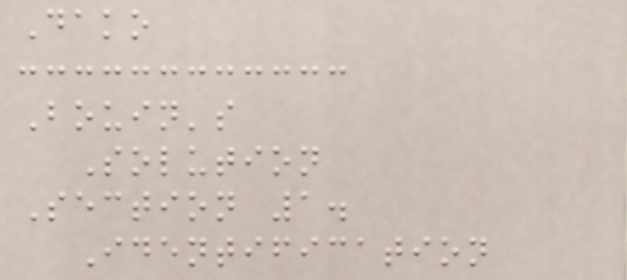Dako
Bouin's
Solution
Section 1.
Identification
